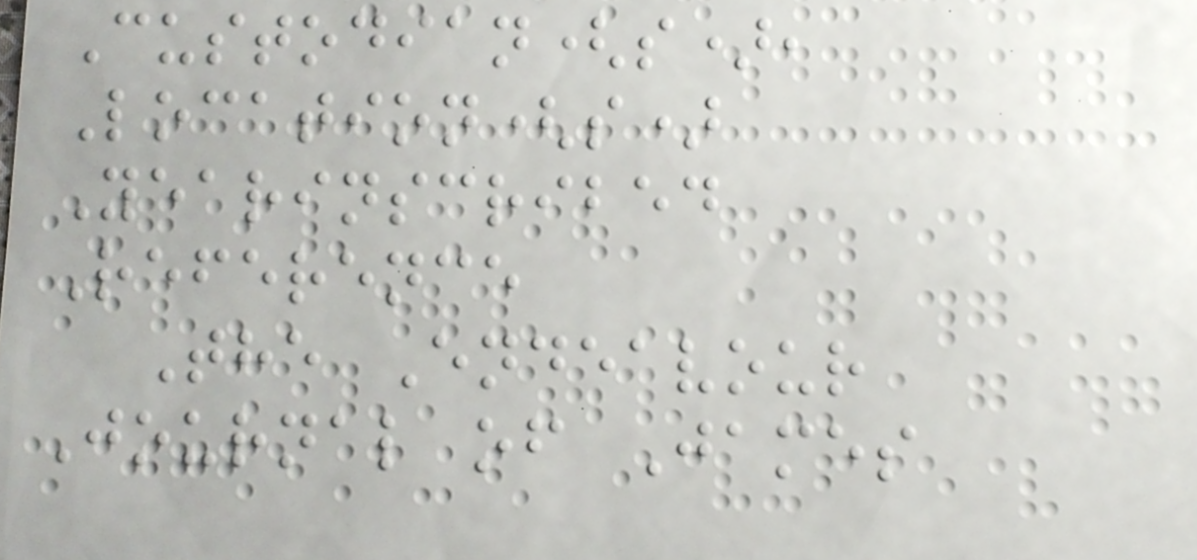Custodian(s),
Location(s)
Yearinscribed
Reference
The Endeavour
Journal of James
